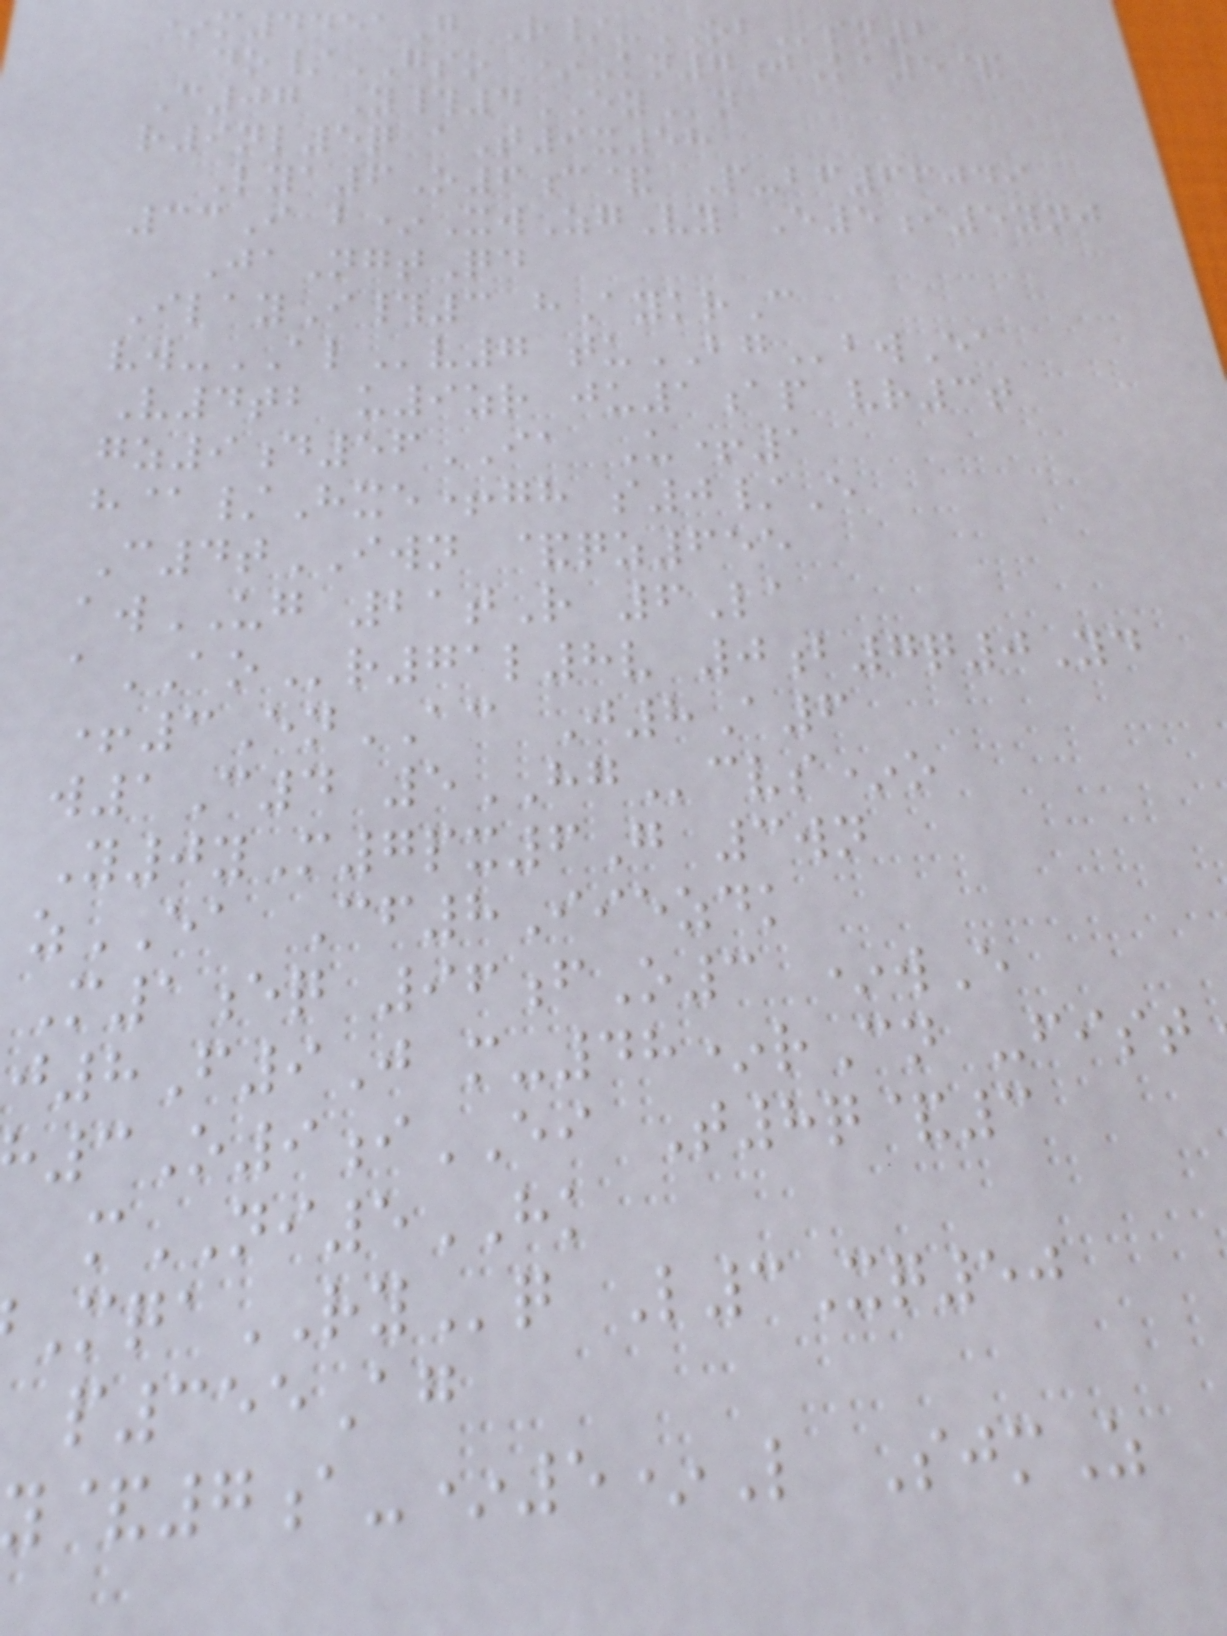*m4451G R/-OBsn2
do/GSO *Kn7jKa5&
C07 Y#4EYn
r9nl5q aT9x58
Lya6O6c& P-bf66049
33I b*XwZgVy E5i5ynj
JaNgtQd
IlayI#3 hAykrC
vw-ALv7 tuBGbwEa
V4tb u9zr ju1ap vr3t
gz9d56IA U+1
h@/Hxe+gh s0/E
C4tIWN &qz655
awUG 21tR 6La
aAOr71l8v 0b7q0Yd
+3EnAC J8A6
w1C4 5HGcvs*o
Y0yM7px6G 3wn
zEA Cf8Iiezdk
M1eq 96fO3 *wE
j8F9J m-48*rCn -fist
3O9iEI T8q&3
mNI5HK
MqaRYq L3Xq50
p355Ag
&7a-*5*L SjmZ
